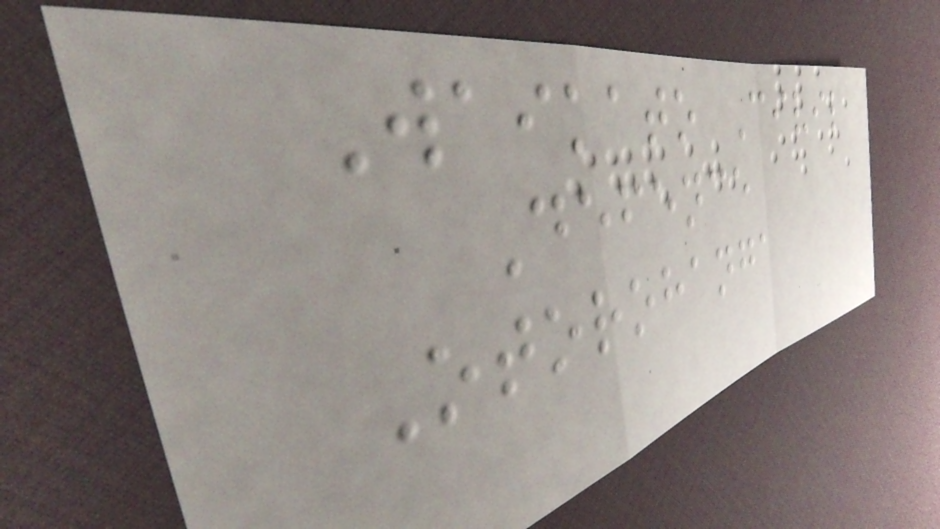Waikato Civil
Defence
Otorohanga
